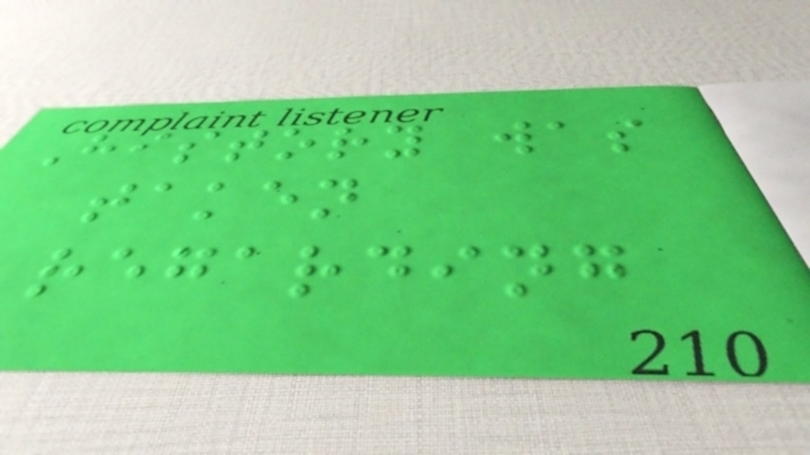History was
taken
regarding
